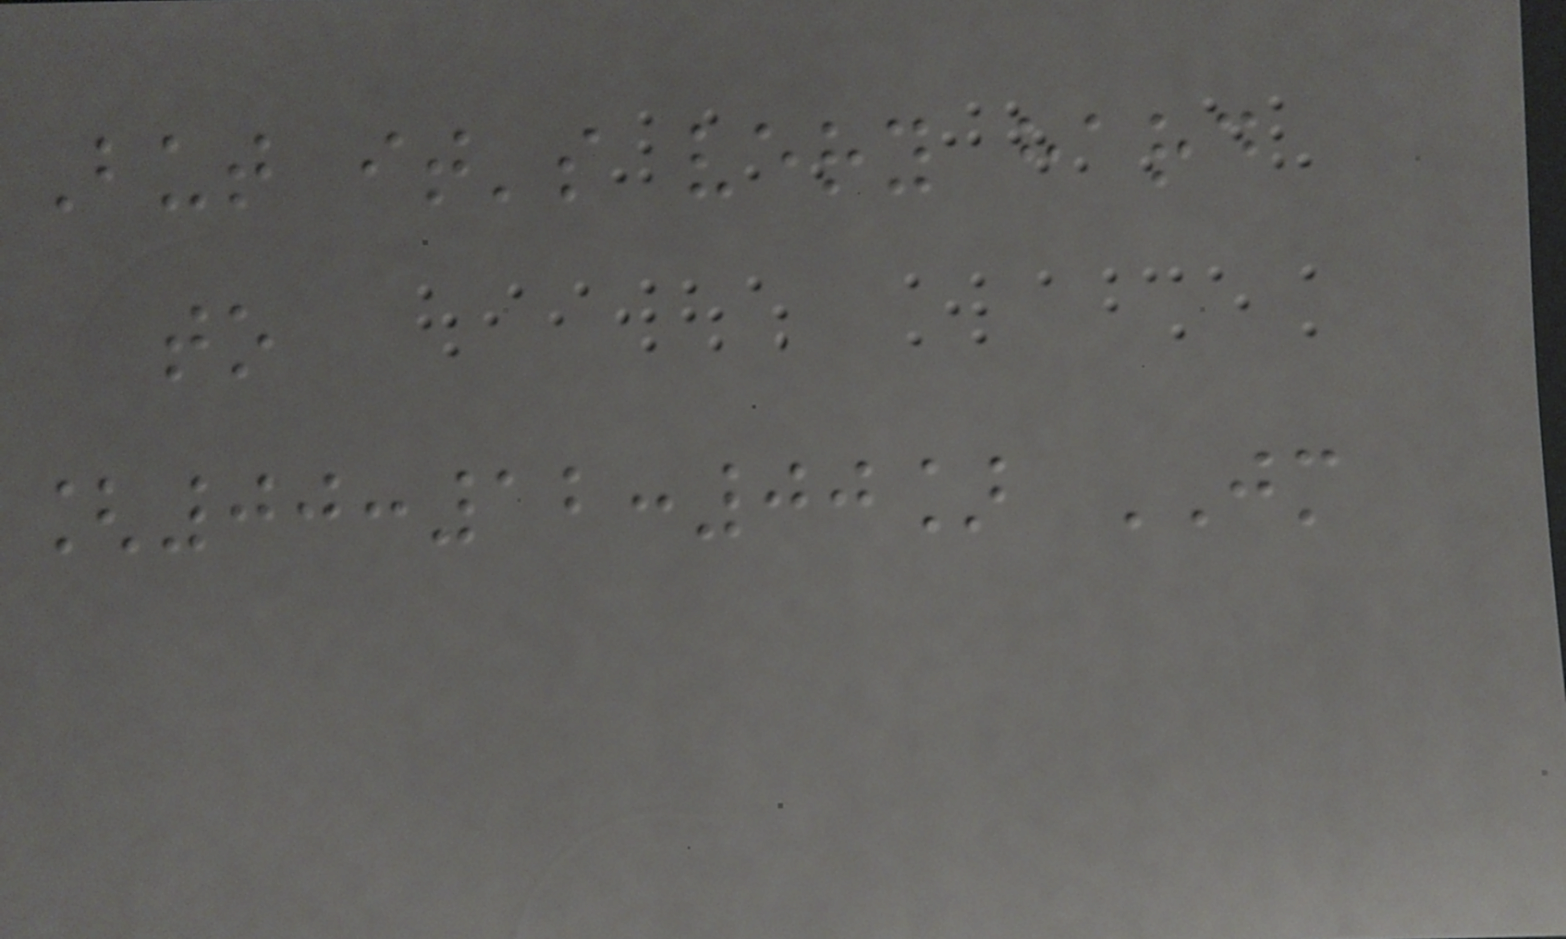But it's very hard
to
[00:12:00] JM
